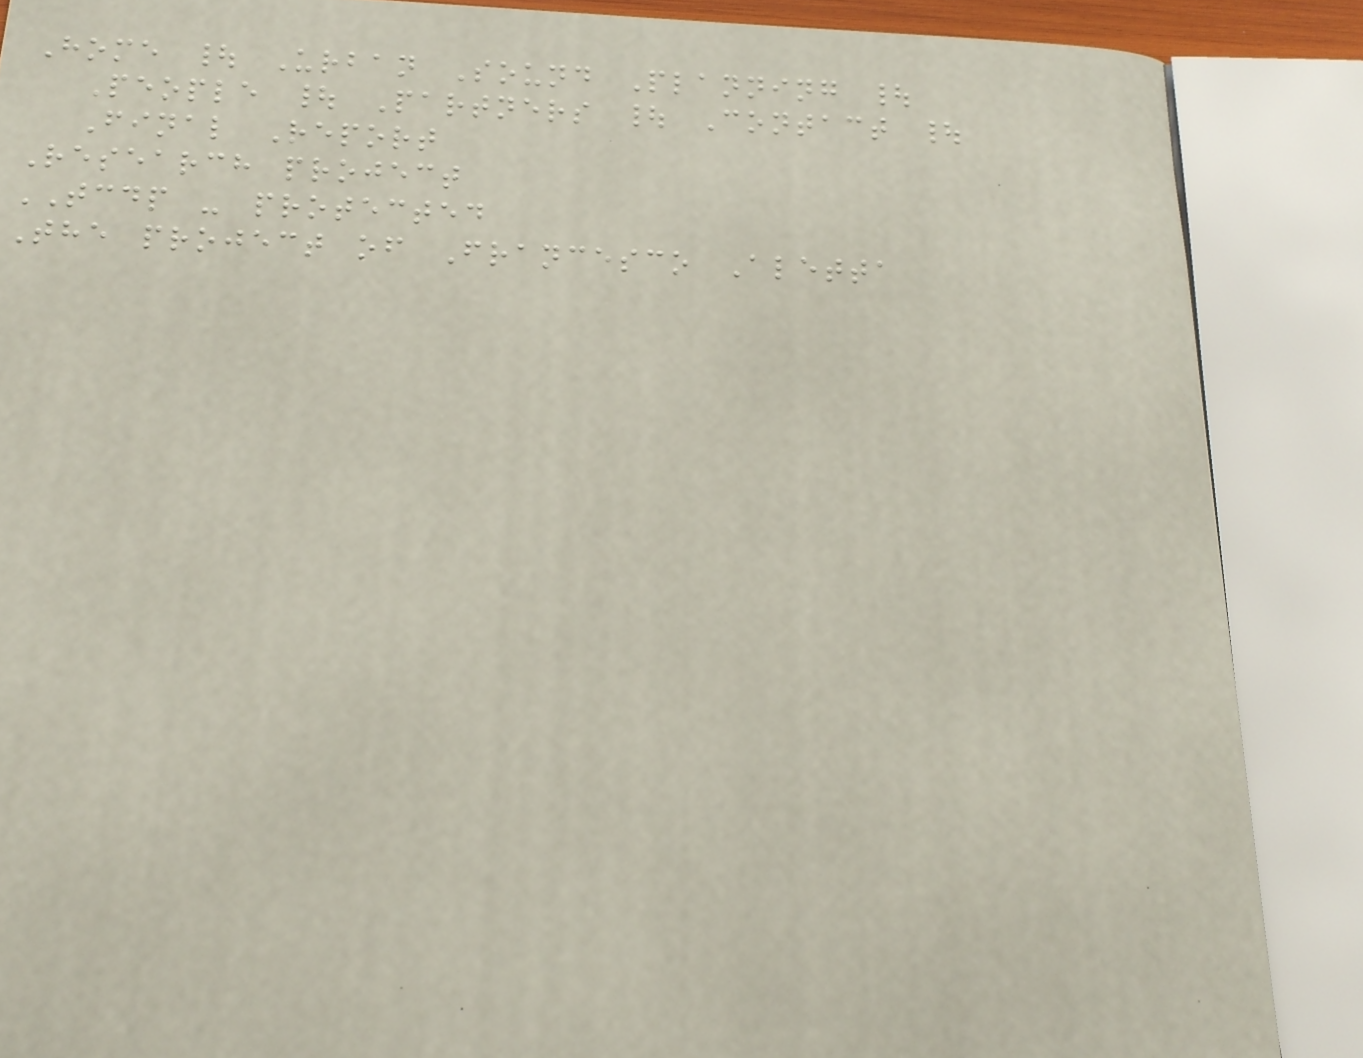Home | Urban Sound Planning |
People | Partners | Contact |
Final Report
Research project
TCDP - protected
The project of Francesco Aletta
